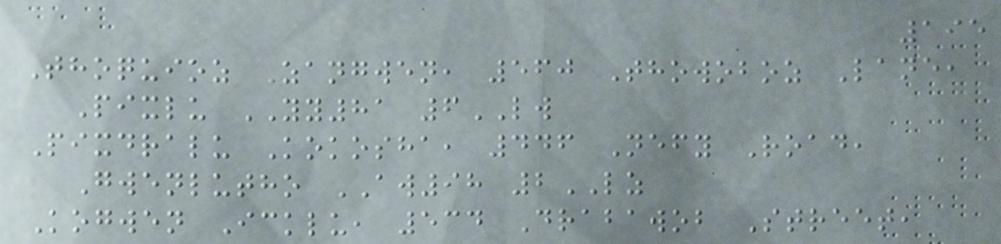195
Thoquioz Zangwen, 560 Thowoboz Lane,
Pixlu YY81 6LW
Pixdralu Kokosha, 446 Nefy Road,
Gwenlutho AW98 2LZ
Kogwen Icklu, 534 Drabawob Street,
